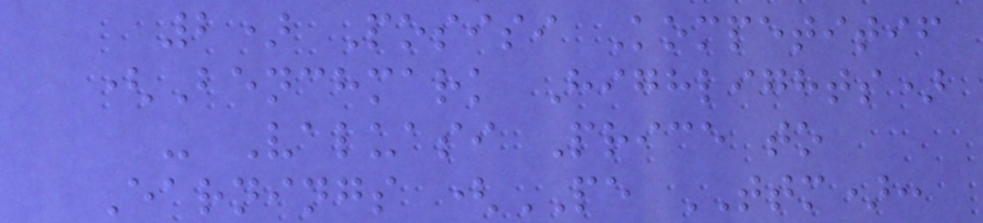2) Posisi Kompetitif
(Benchmark Highlights)
- Valuasi Price to
Earnings (PE TTM):
